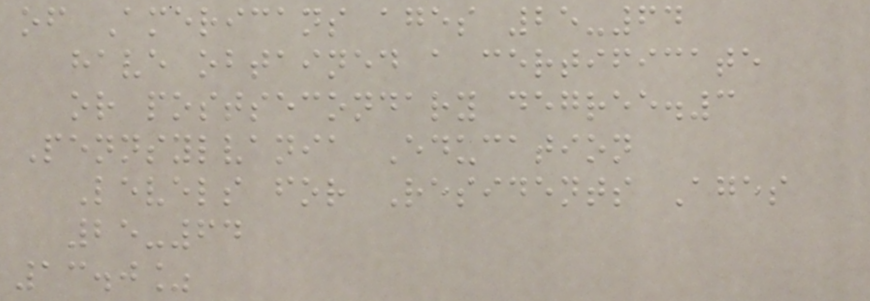of Americans ages 25-64
have obtained a certificate
or postsecondary degree.3
Pennsylvania Education
Levels for Residents Ages
25-64
13.0%
